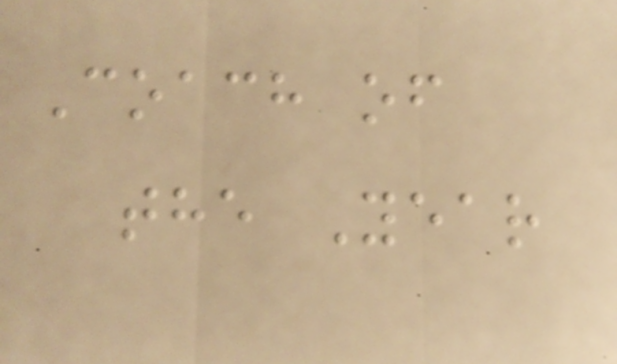Coach of
the Year
